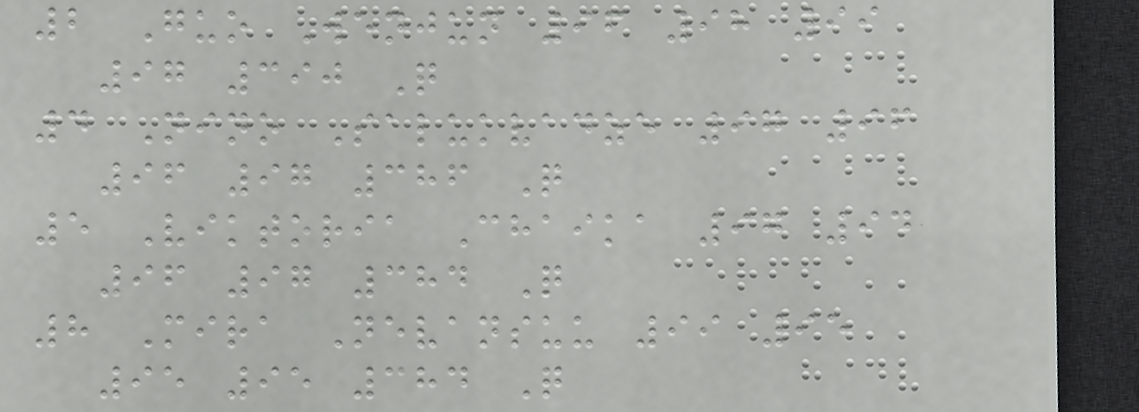2 Guo Wenjun 96 98 99
97 390 Q
4 Nino Salukvadze 97 96
96 97 386 Q
5 Viktoria Chaika 97 94
96 97 384 Q
8 Mira Nevansuu 99 95
95 95 384 Q
